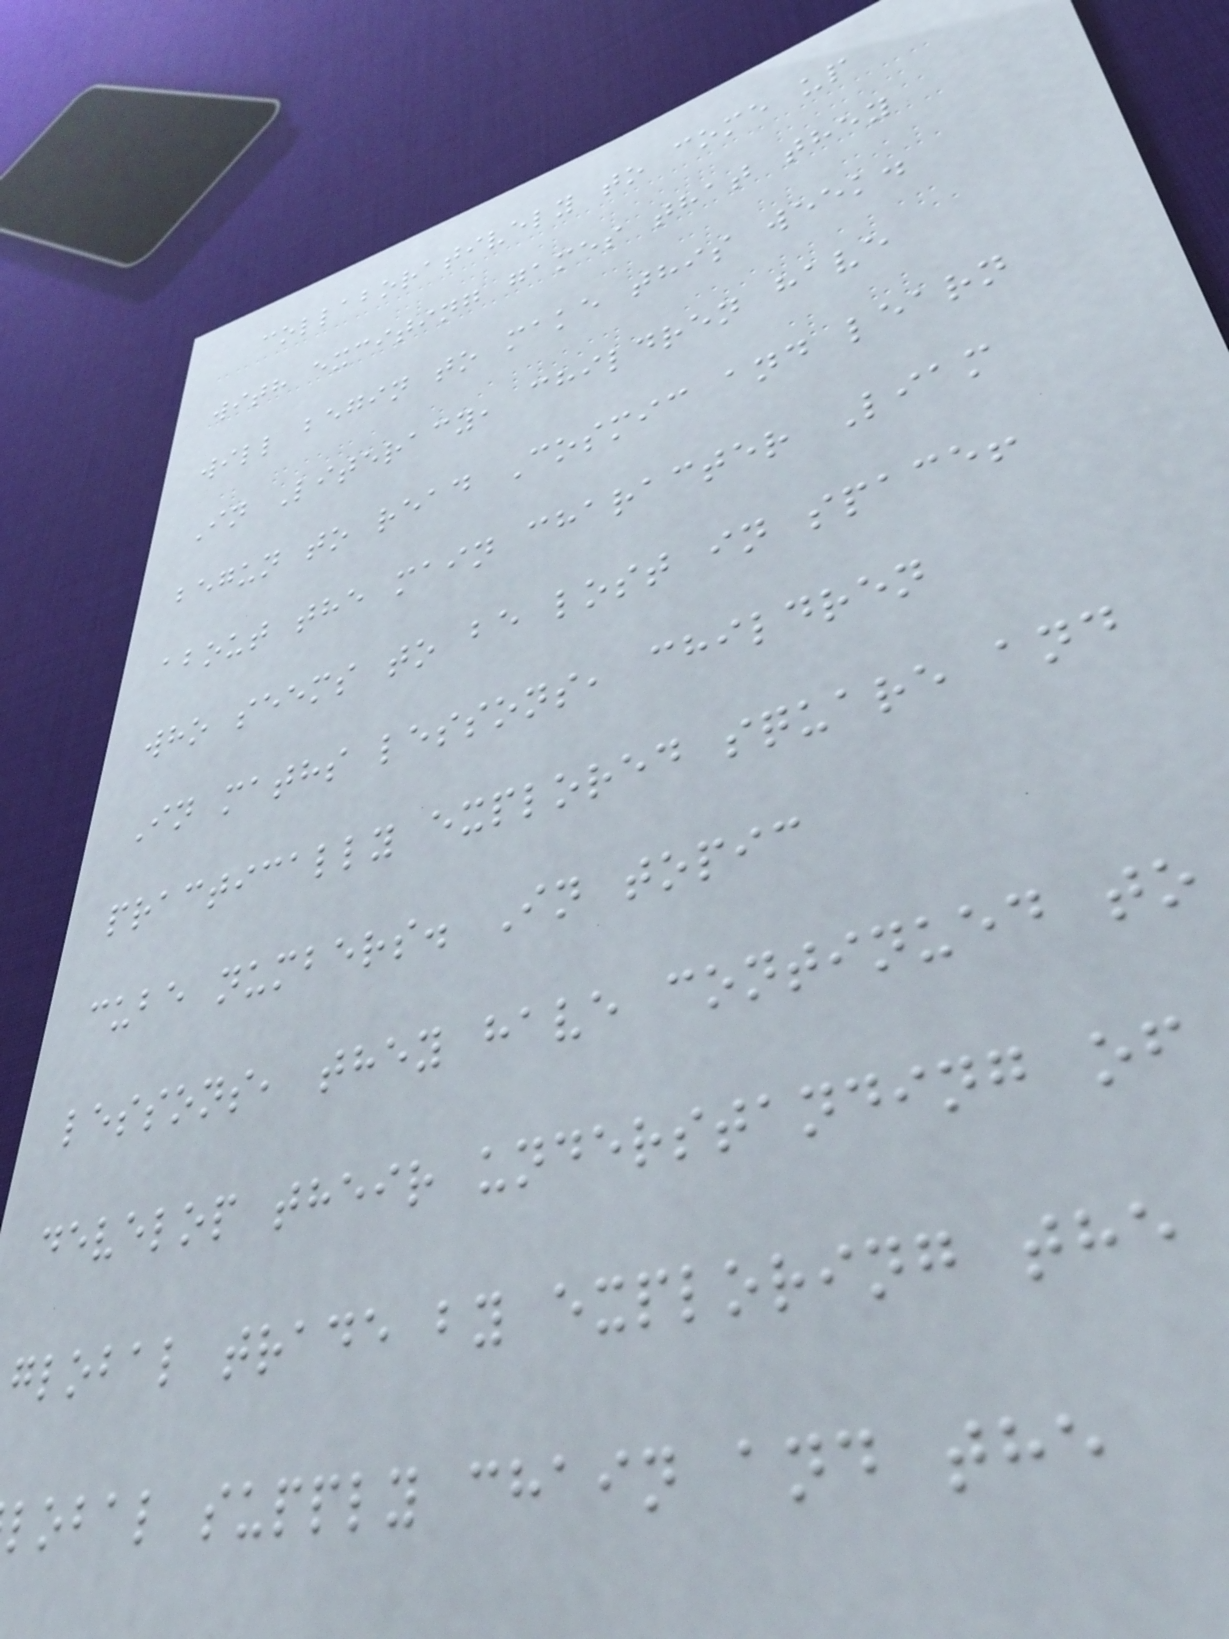collaboratively to come up
with exciting games that they
will begin to make this week.
In Literacy, children have
begun to read Cosmic and learn
about the main character Liam
who seems to be lost in space!
In maths lessons, children
practically explored square and
cube numbers. In topic
lessons, they have continued to
develop their understanding of
global trade by exploring the
lobal supply chain and the
